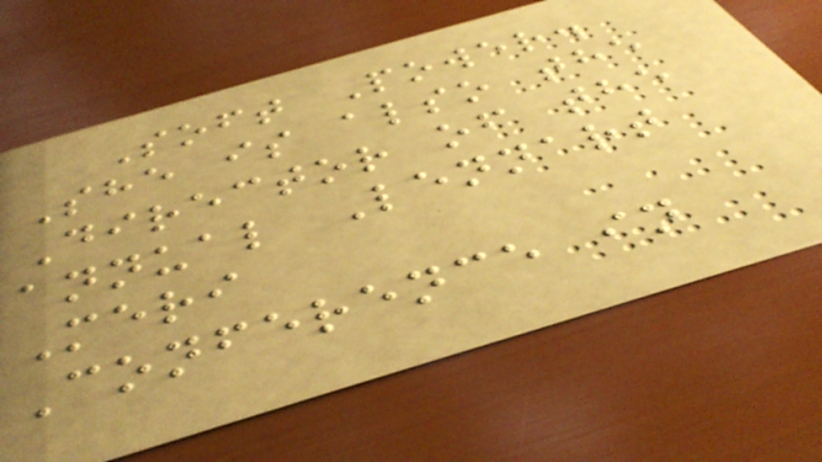Soft Power.
She is also the
Director of the
annual Lennart
Meri
Conference in
